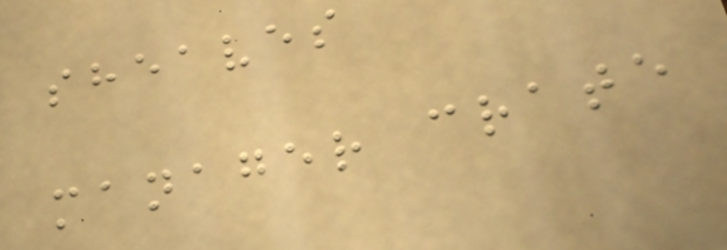sheaves
manager crate
